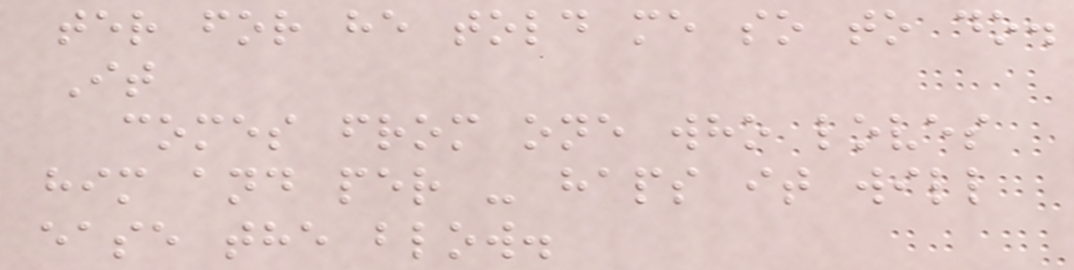ter for he told me so to do.
It
comes from one who loves
him and per - haps it will
ease the blow.
